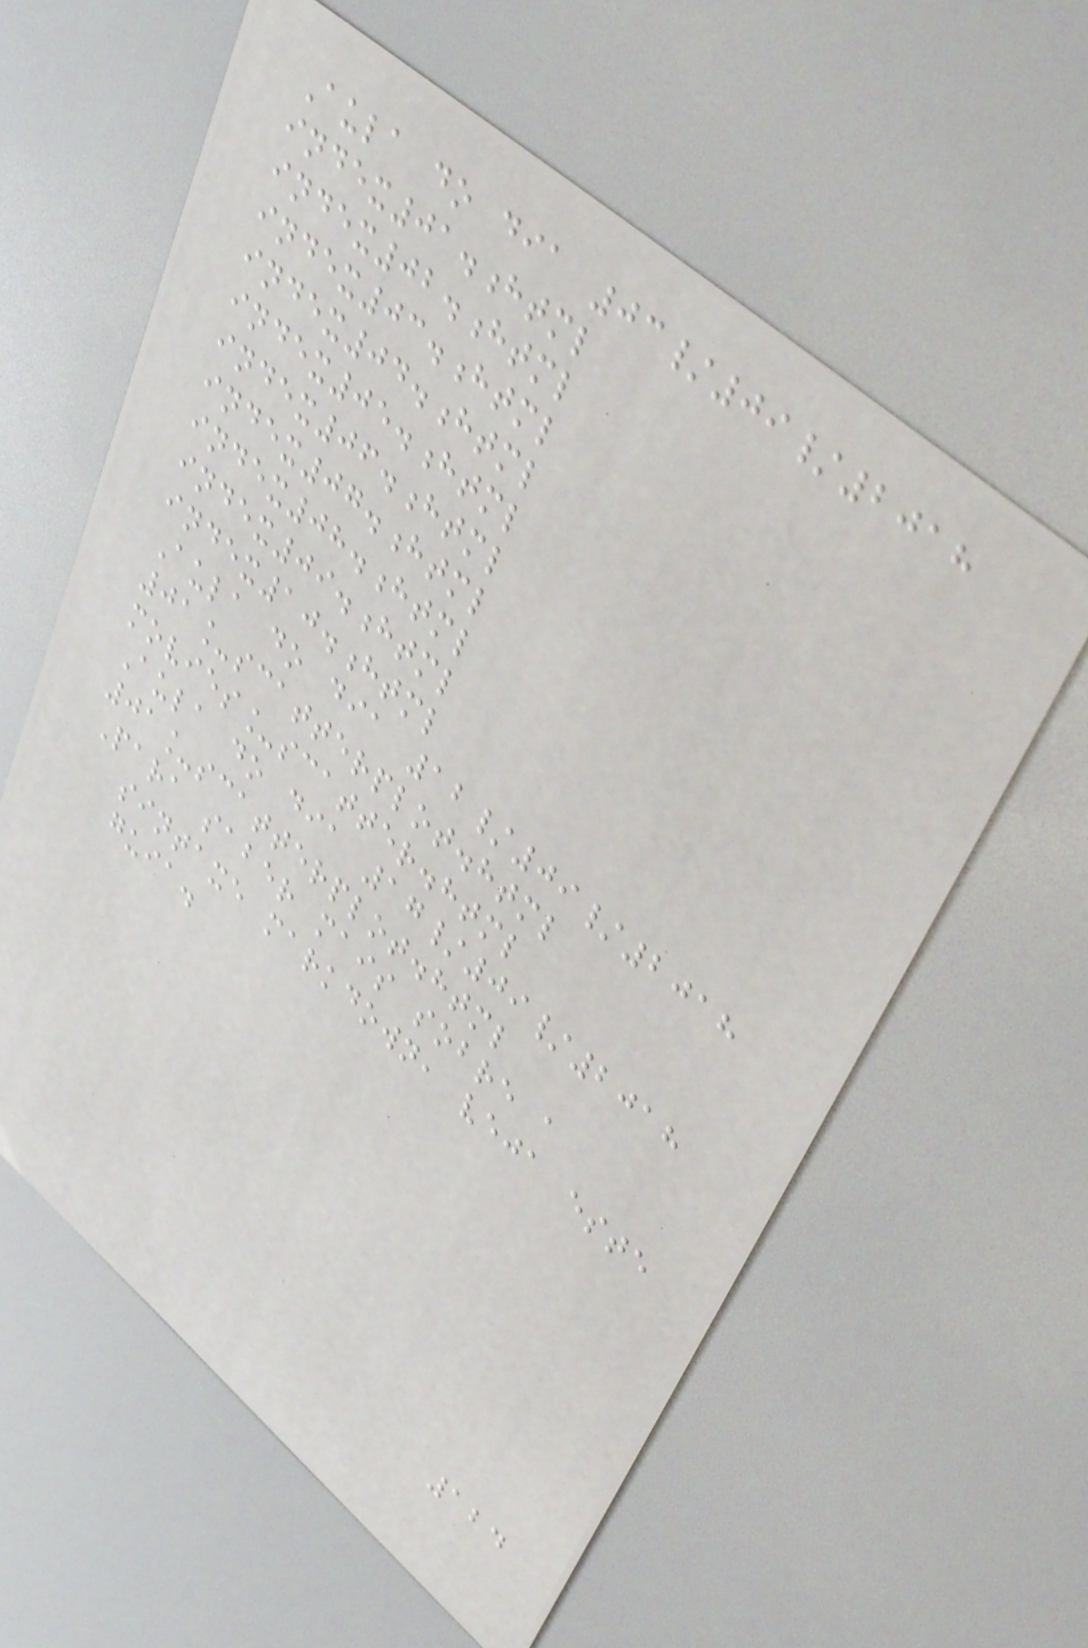Aula do dia 03/09/2018
index01.html
index02.html
index03.html
index04.html
index05.html
index06.html
index07.html
index08.html
index09.html
index10.html
Aula do dia 12/09/2018
01_scatterplot.html
movies_scatter.html
Aula do dia 17/09/2018
01_scatterplot.html
Para saber mais sobre a
sintaxe markdown, veja este
guia.
124
